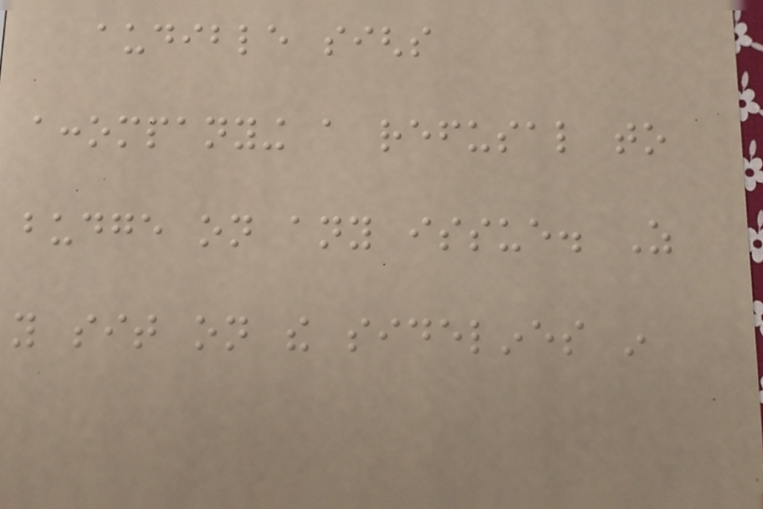audible sighs
accompanying a refusal to
budge on any issue. As
you sit on the sidelines in
